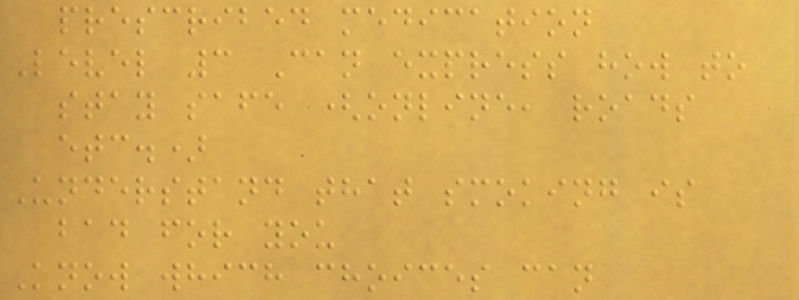prescribed medication
Level 3 Can express how to
stay safe (online, roads
etc.)
Understand that smoking is
bad for you
Know which choices can
